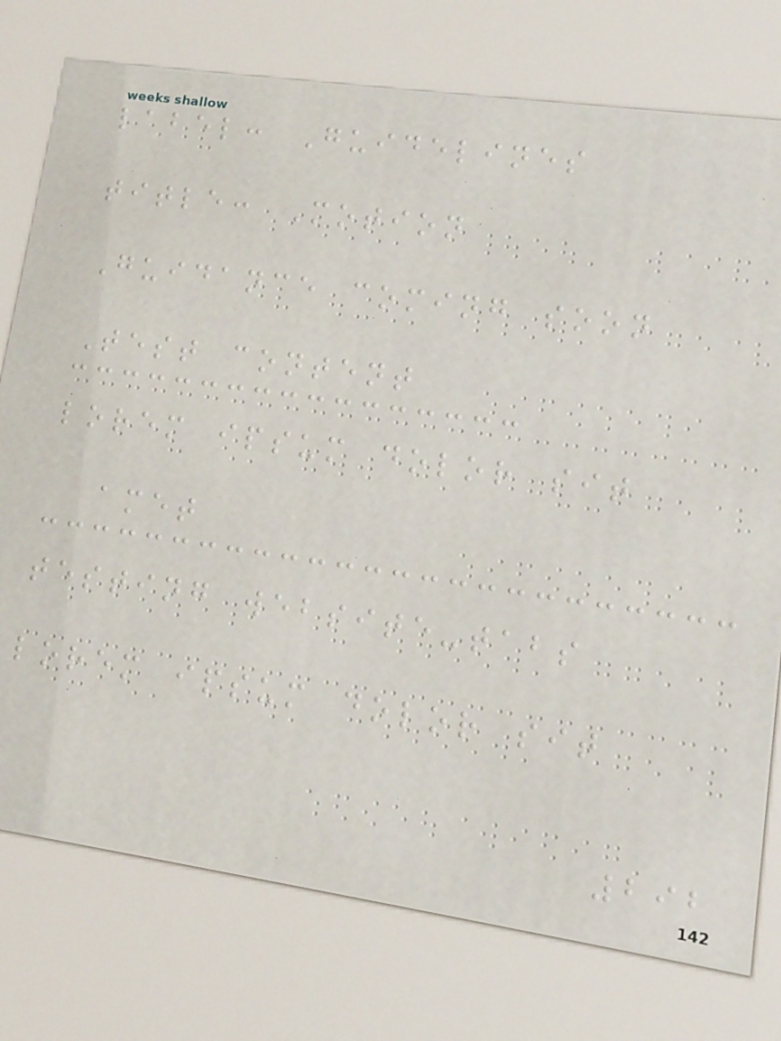label: Guidelines
title: Motion
Guidance coming soon
Test content
lorem ipsum dolor sit
amet
testing website-tabs
lorem ipsum dolor sit
292
